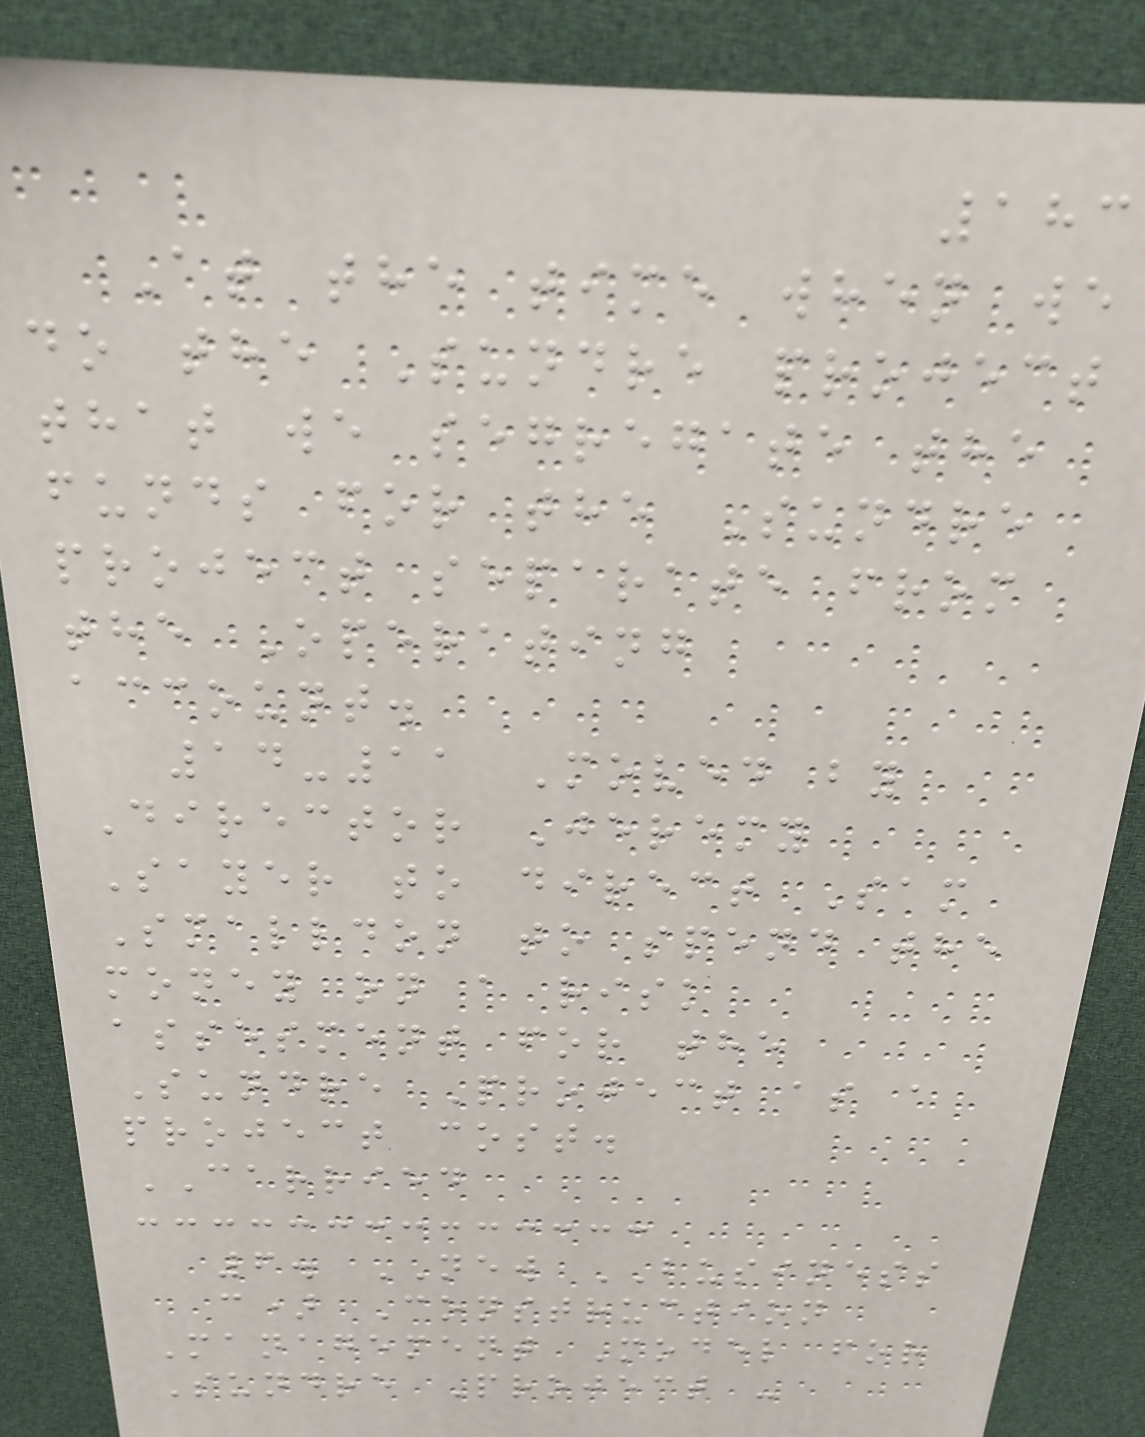183
At the time when we
do the Sundre project
that we segregate the
funds for the Sundre
project separate from
the Operating
account.
14-11 Moved by
Director Jeremy
Sayer to direct Sam
Smalldon to spend the
money on a risk
assesment for the
Sundre Project as a
project cost.
CARRIED
6. NEW BUSINESS
c) Construction
Management Model for
Sundre Project -
